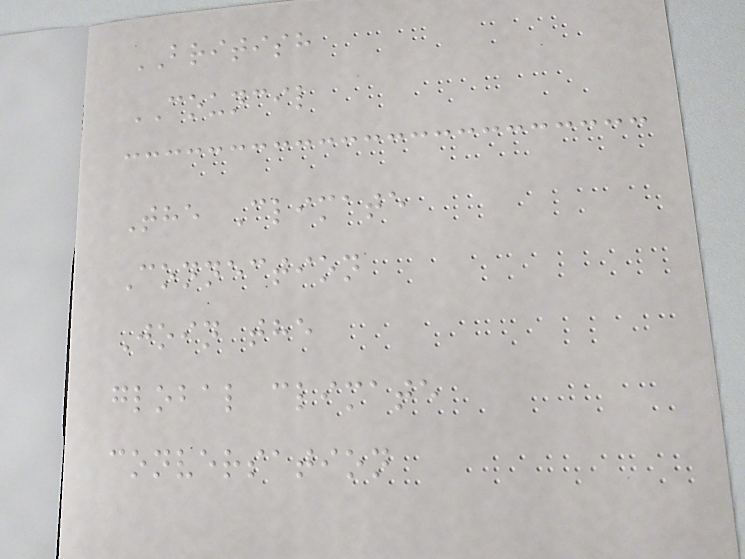BRITISH
COUNCIL
The Climate
Connection
Join the
global climate
conversation
